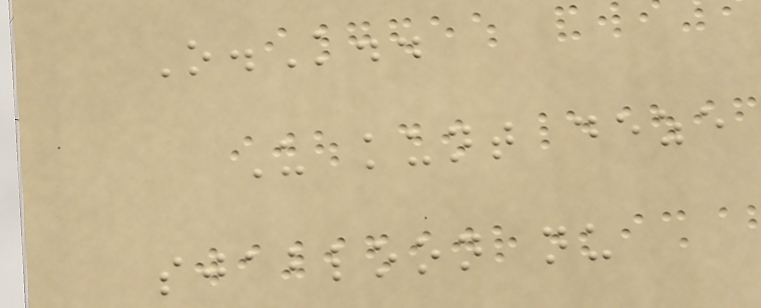O.K..
U kunt deze
sjabloon nu
